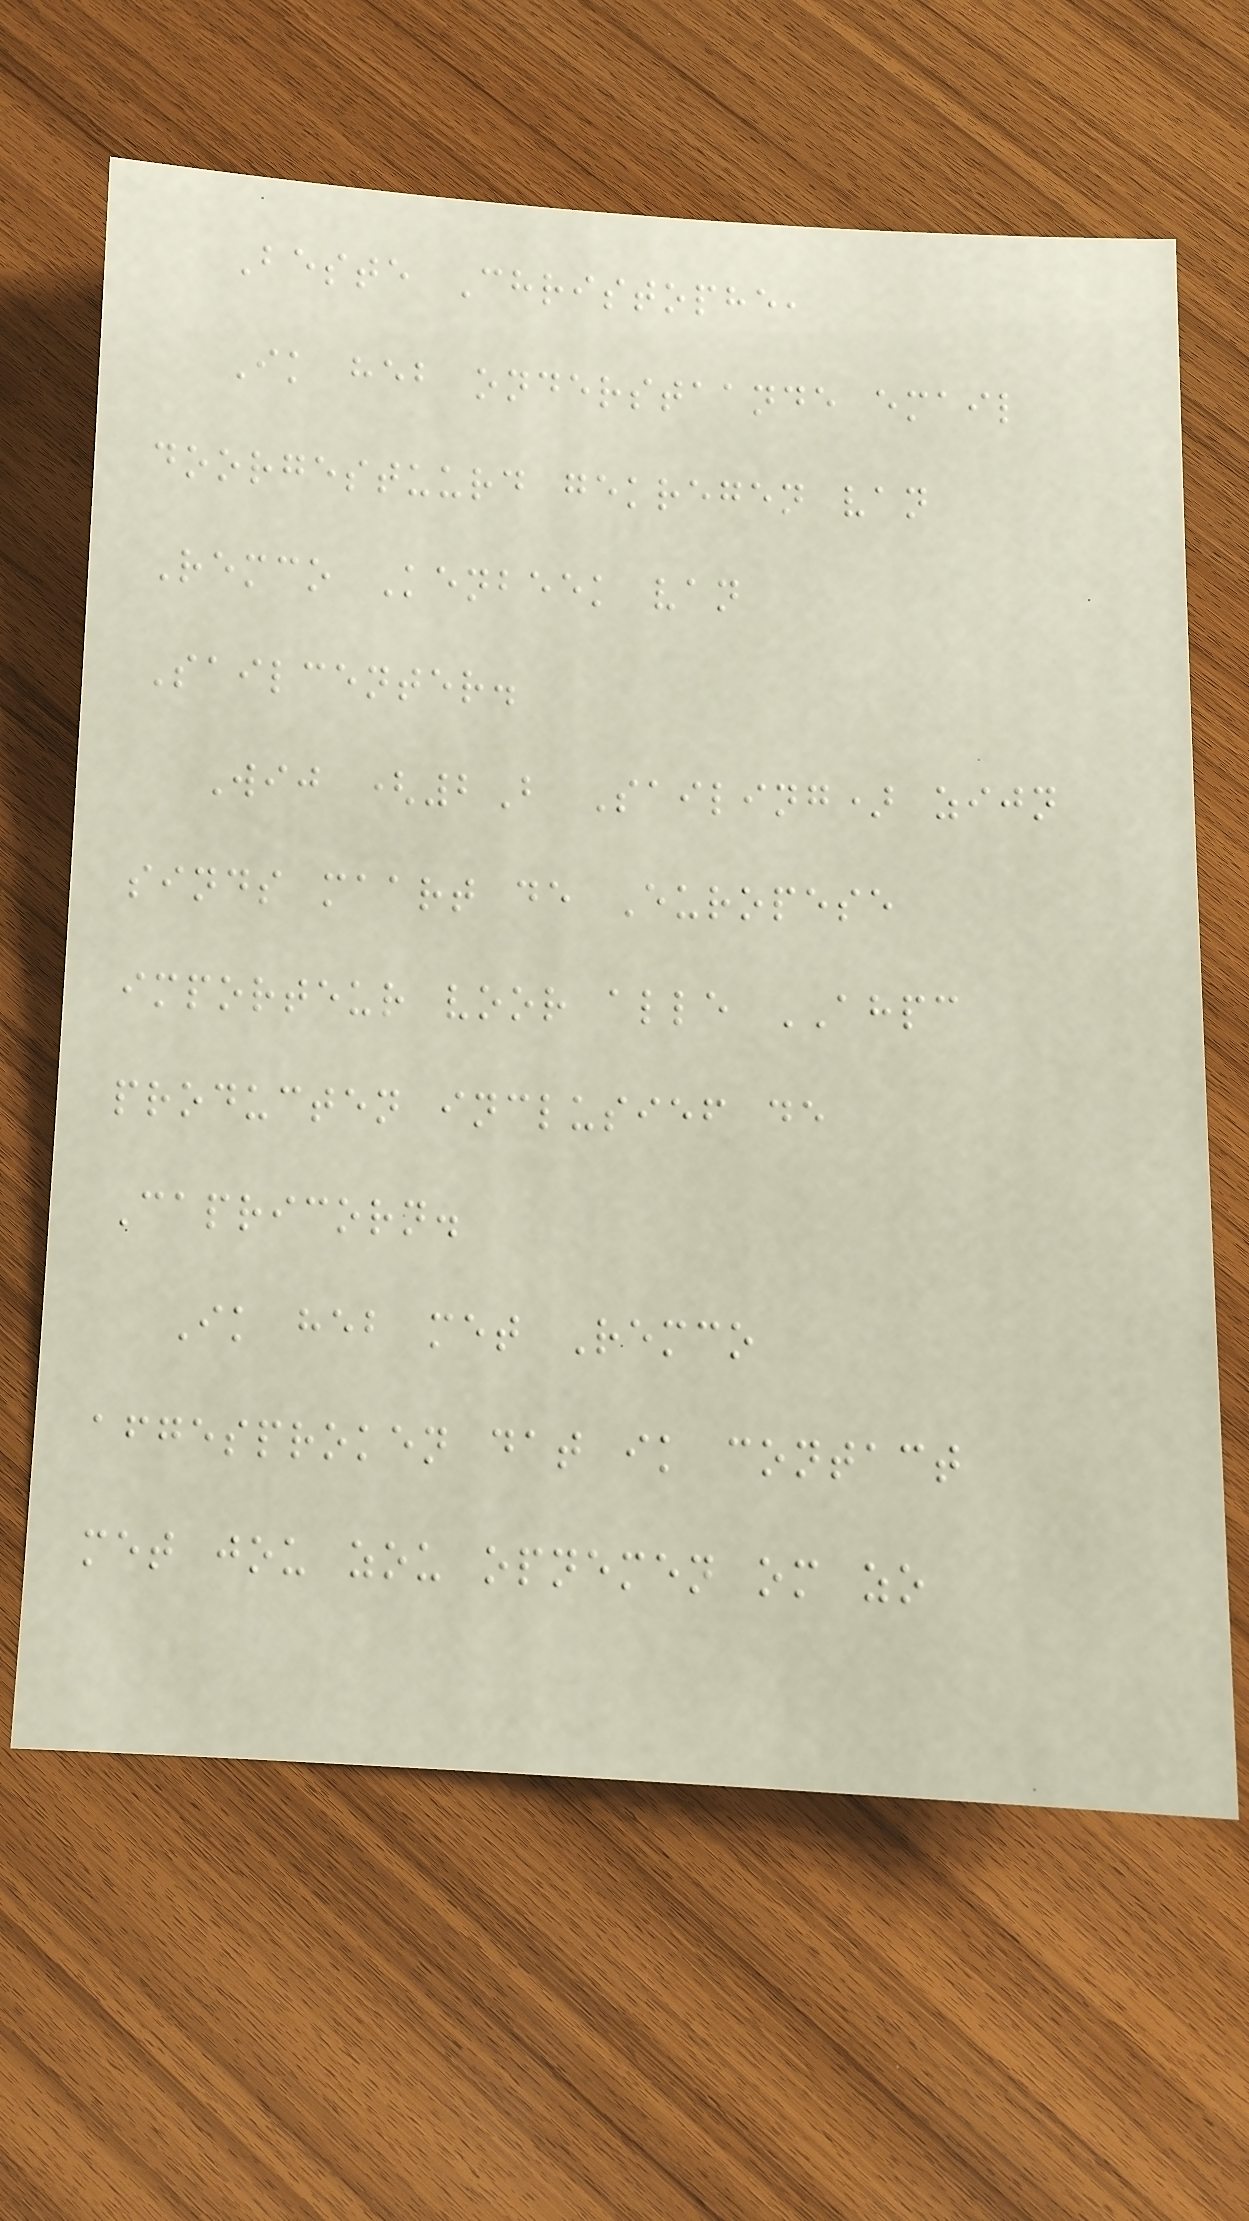Beste Christophe,
Ik heb onderstaande email
doorgestuurd gekregen van
Remco Kenbeek van
Sailcenter.
Wij (2B Sailing) zijn
sinds maart de Europese
importeur voor alle AHPC
producten inclusief de
Capricorn.
Ik heb met Remco
afgesproken dat ik contact
met jou zou opnemen om zo
